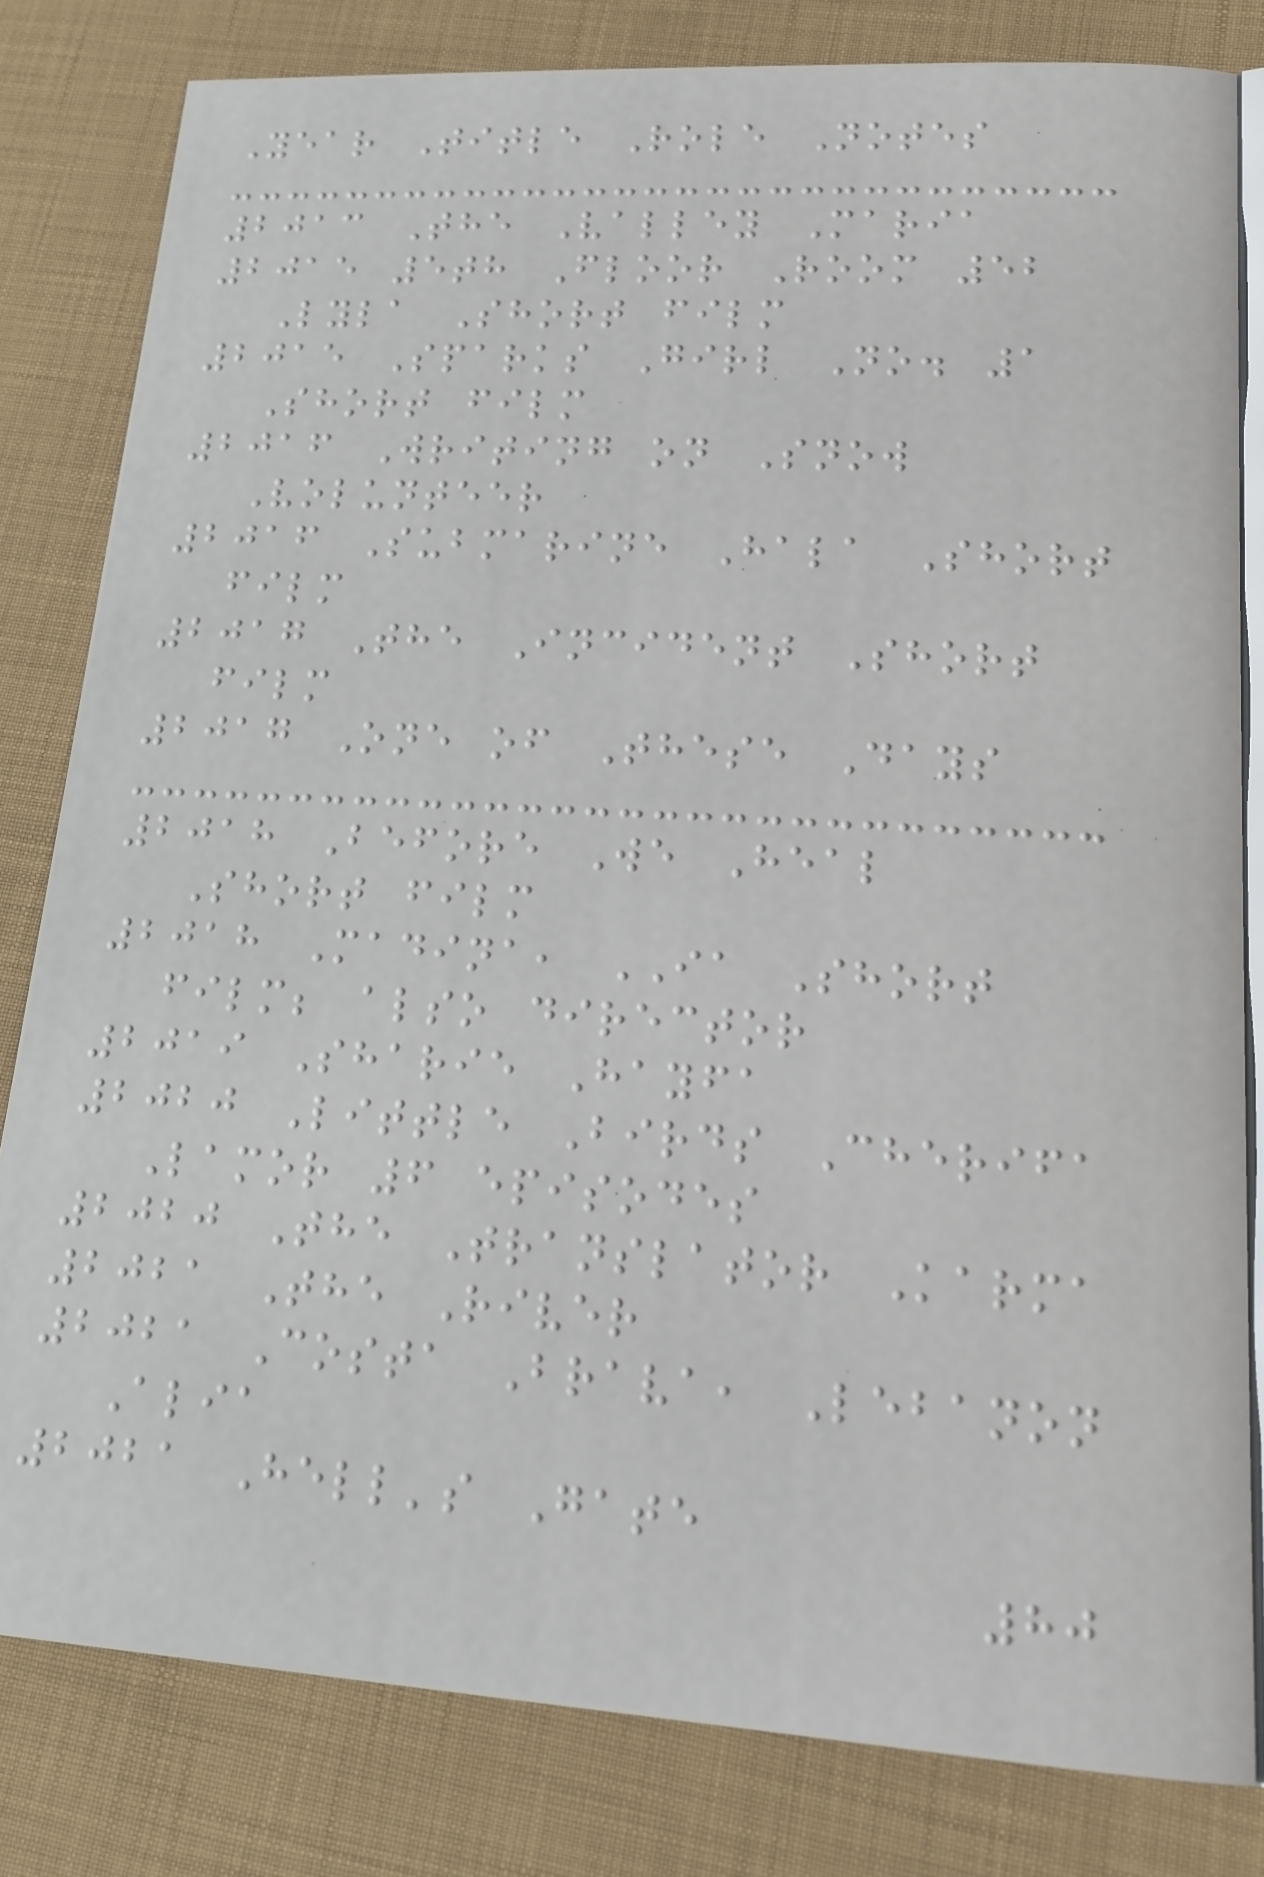Year Title Role Notes
2013 The Valley Maria
2015 5th Floor Room 52
Lyla Short film
2015 Sparks Girl No. 1
Short film
2016 Writing on Snow
Volunteer
2016 Submarine Hala Short
film
2017 The Incident Short
film
2017 One of These Days
2018 Before We Heal
Short film
2018 Madina, IA Short
film; also director
2019 Sharie Hayfa
2020 Little Birds Cherifa
Lamor 6 episodes
2020 The Translator Karma
2021 The River
2021 Costa Brava, Lebanon
Alia
2021 Hell's Gate
80
